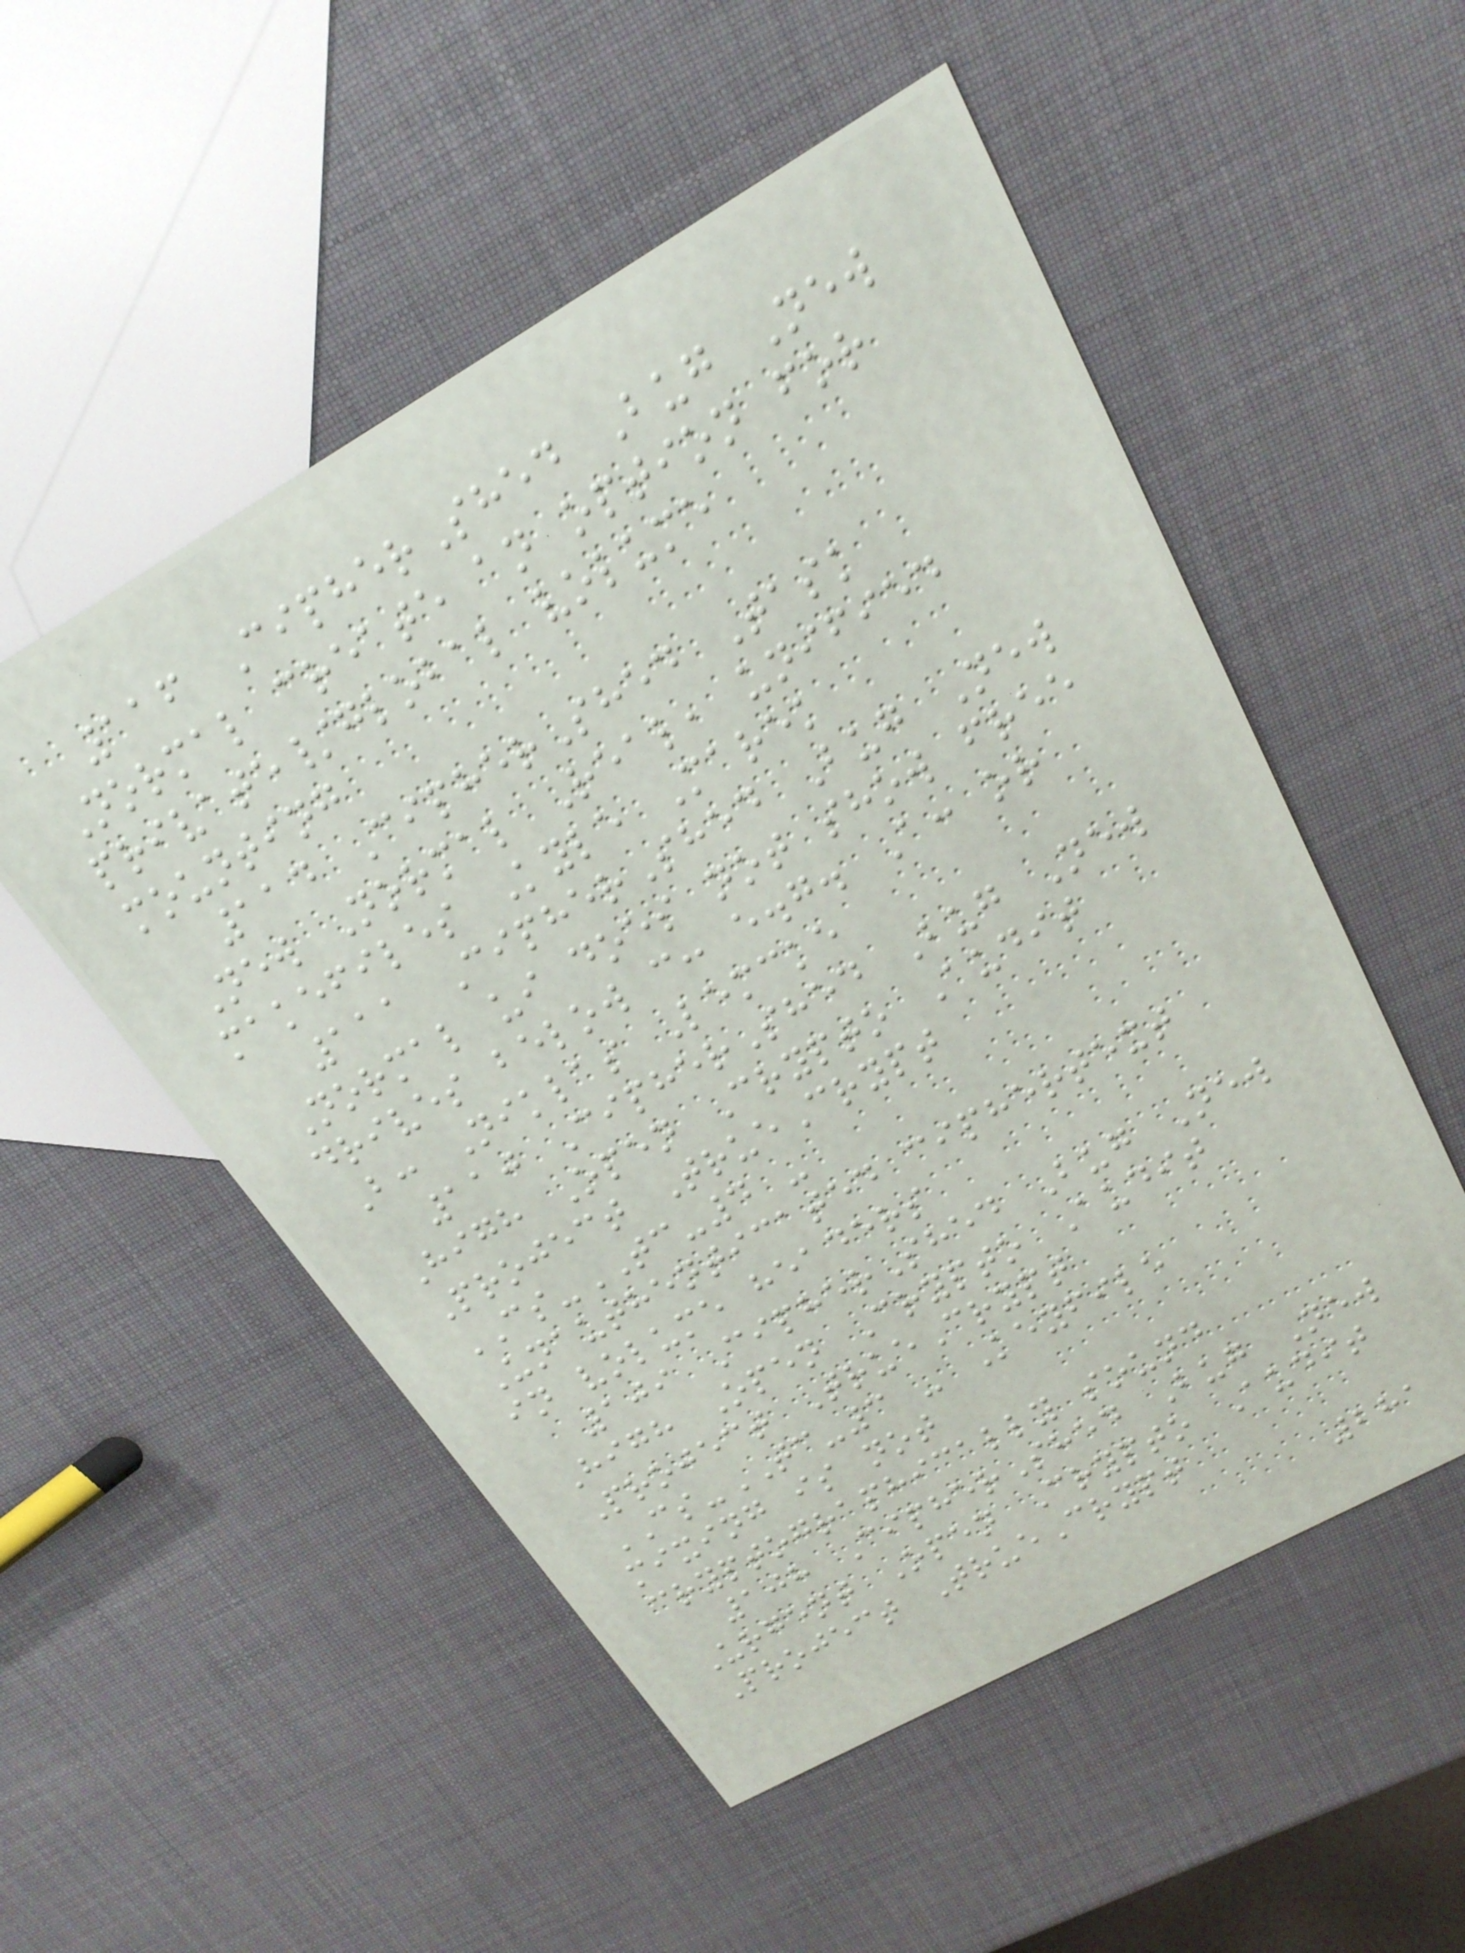116 CipherShed Bug New
Normal create an option for
private/global volume
mounting
114 CipherShed Task
New Normal Real, unified
makefiles Kyle Marek
111 CipherShed Bug New
Normal ui does not show free
drives below c: e.g. A: or
B: Niklas Lemcke
110 CipherShed Bug New
High Open Crypto Audit
Project TrueCrypt
CS-TC-4 -
Unauthenticated ciphertext
in volume headers
109 CipherShed Bug New
High Open Crypto Audit
Project TrueCrypt
CS-TC-3 - Keyfile
mixing is not
cryptographically sound
108 CipherShed Bug New
Urgent Open Crypto Audit
Project TrueCrypt
281
